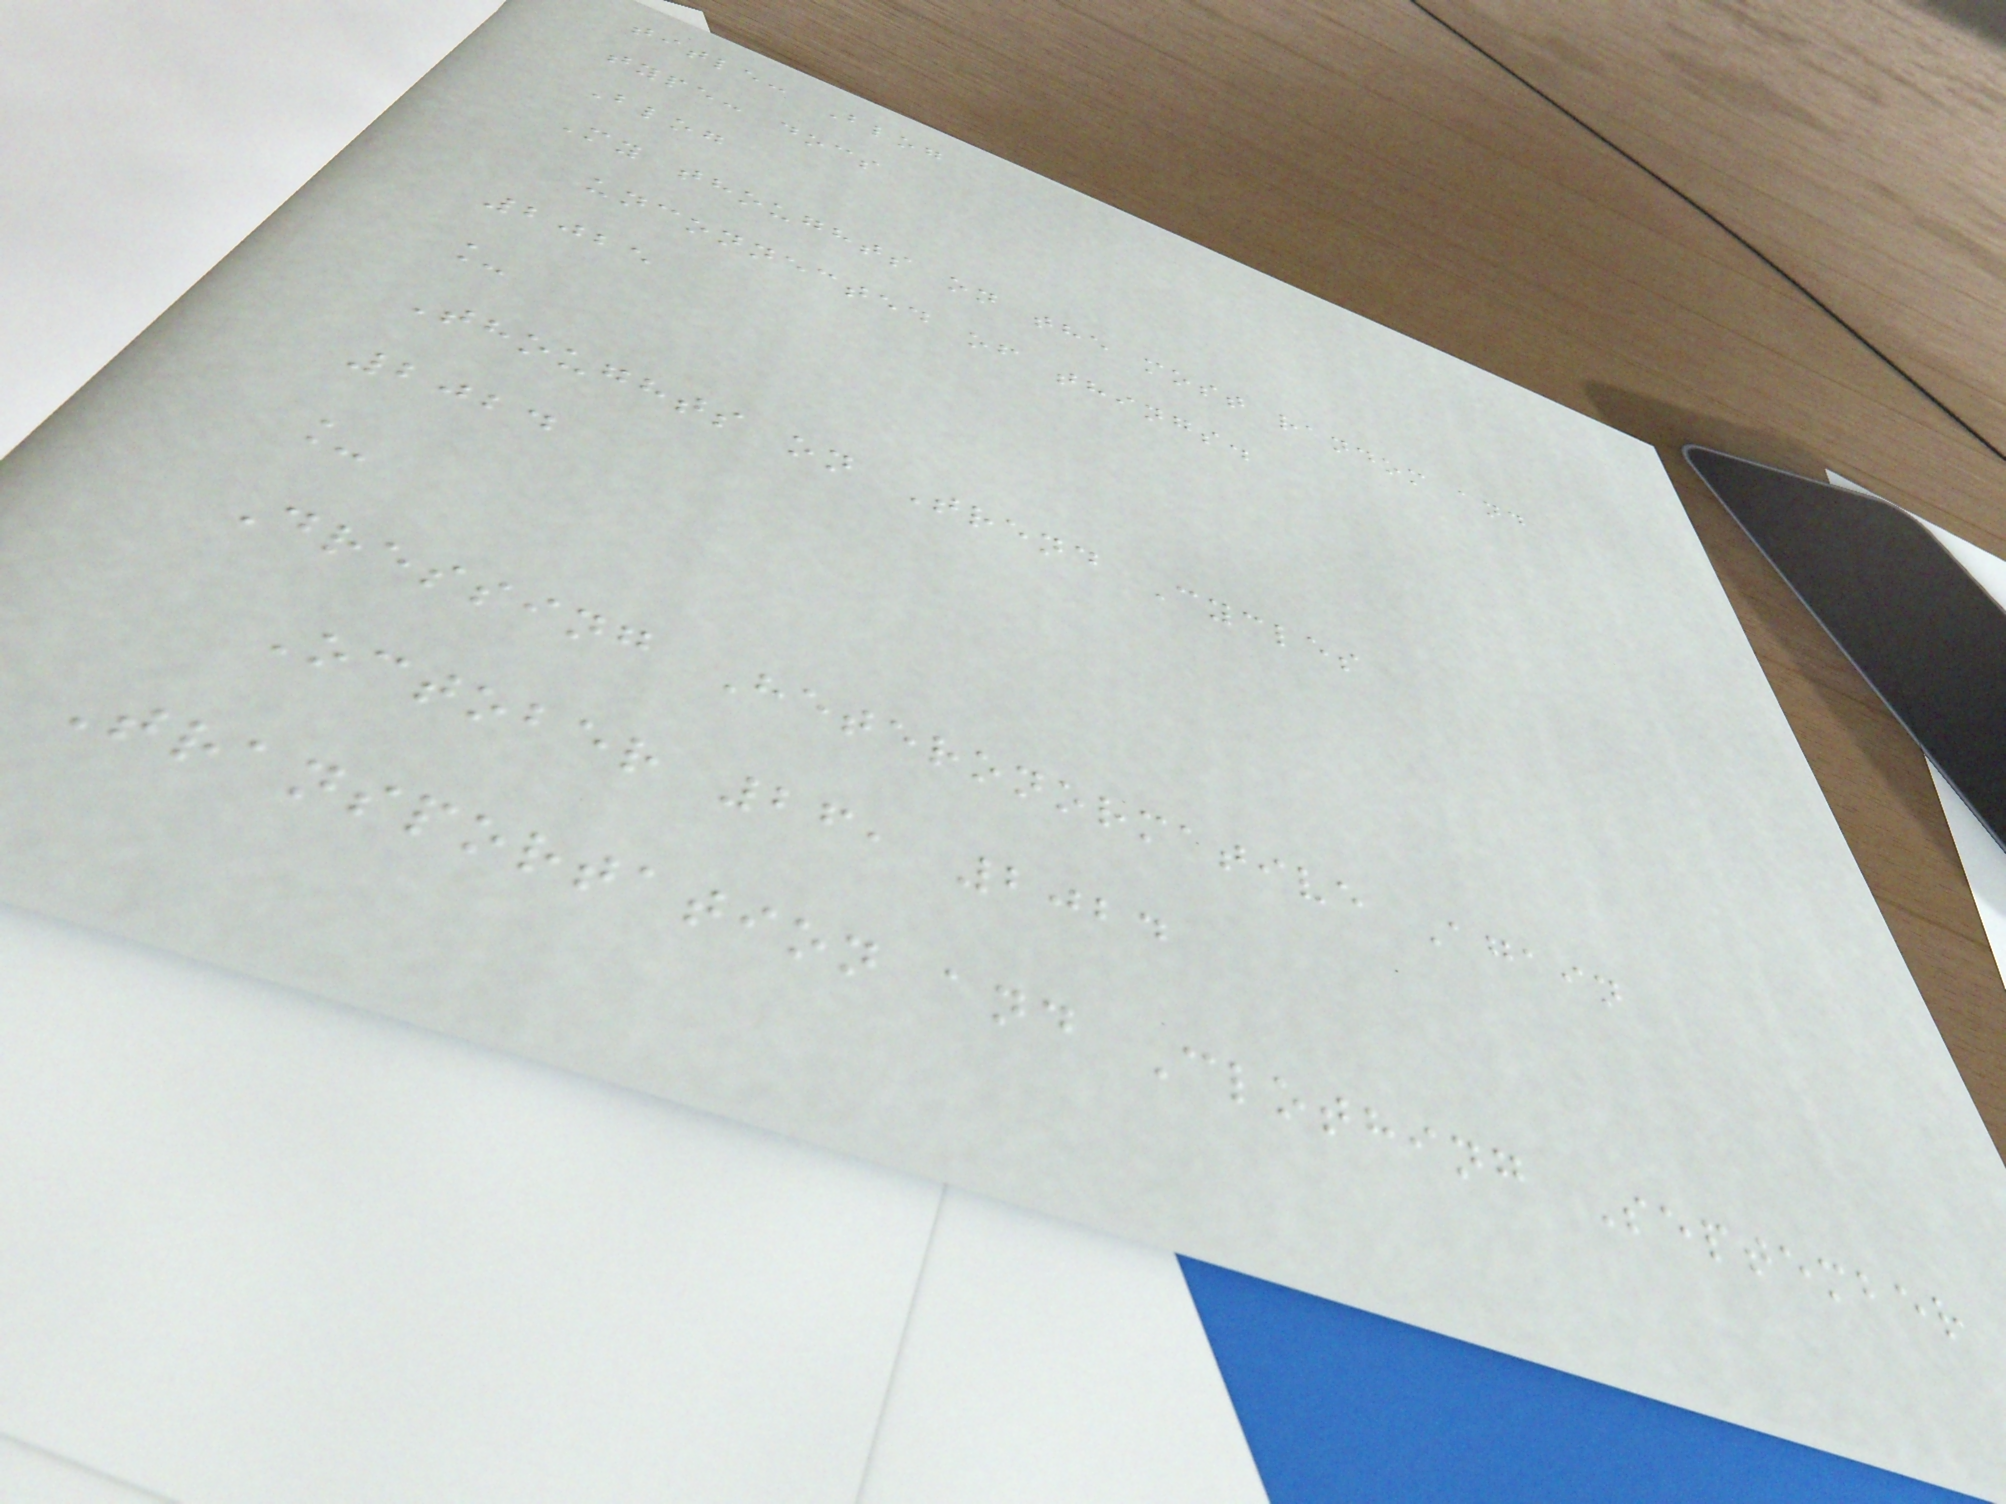title: Blog
type: docs
Blog
My thoughts on the most random and
unconnected of things.
2025
_
Thoughts on Trend Cycles
2024
_
Dressing Heteronormative Again
October 26, 2024
Transportation and Clothing September
